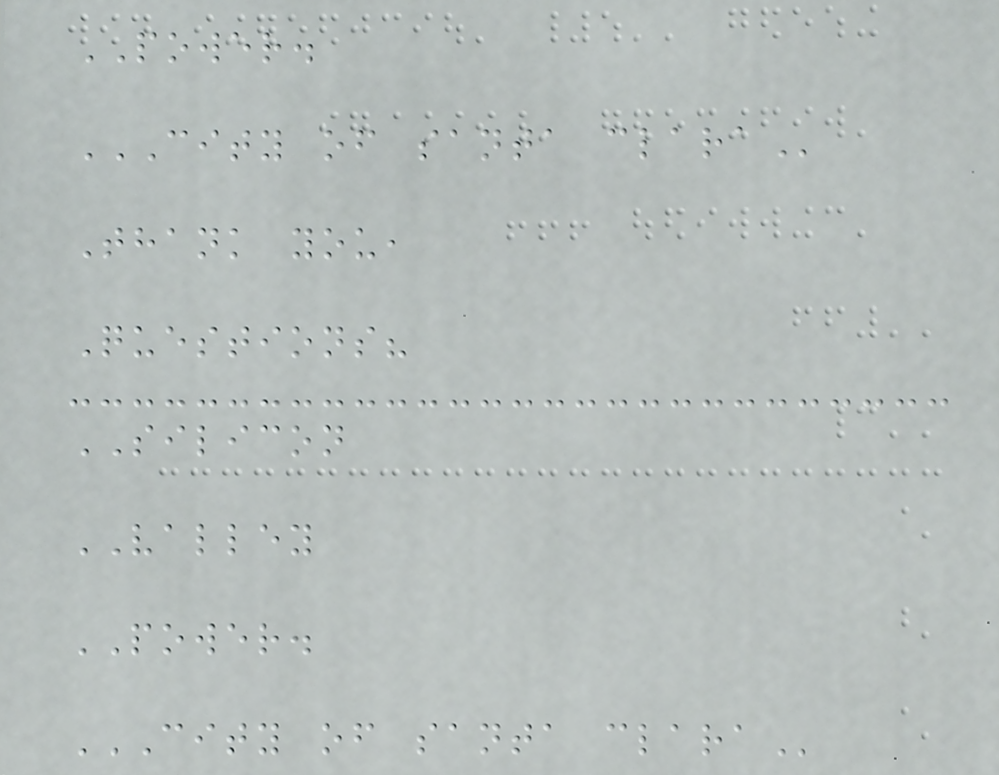POWER.
CITY OF SANTA CLARA
Thank you,
Questions?
SILICON
VALLEY
POWER.
CITY OF SANTA CLARA
